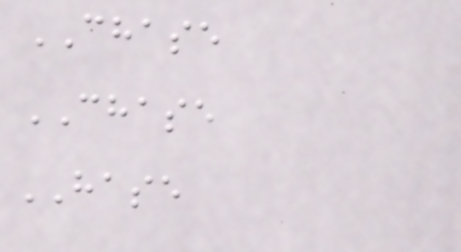CHASE
CHASE
HASE
